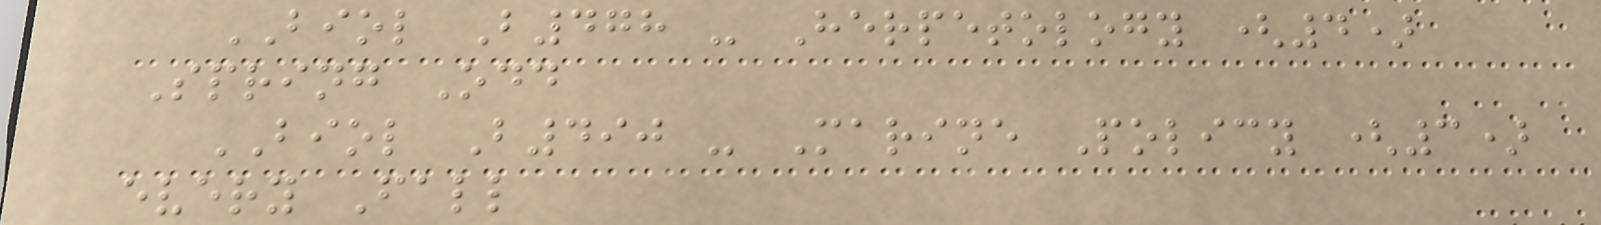BIOL B478 - Herpetology (4)
Spring Odd
BIOL B490 - Marine Policy (3)
every Fall
